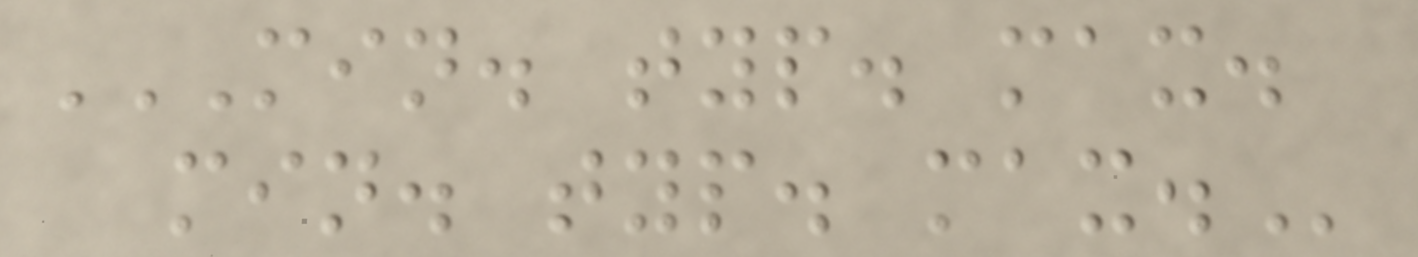MIN. TYP. MAX.
MIN. TYP. MAX.
